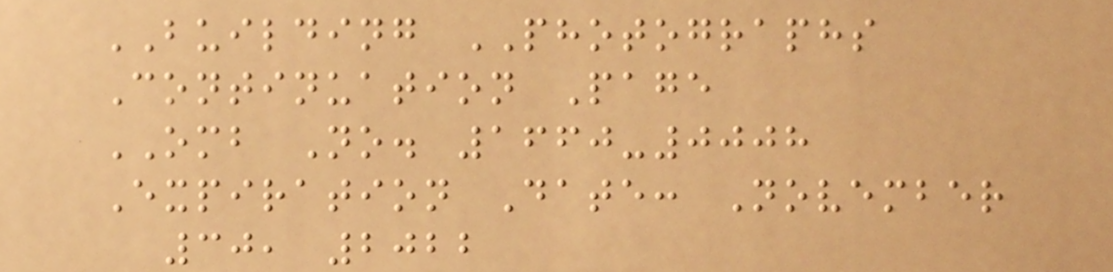BUILDING PHOTOGRAPHS
Continuation Page
OMB No. 1660-0008
Expiration Date: November
30, 2022
